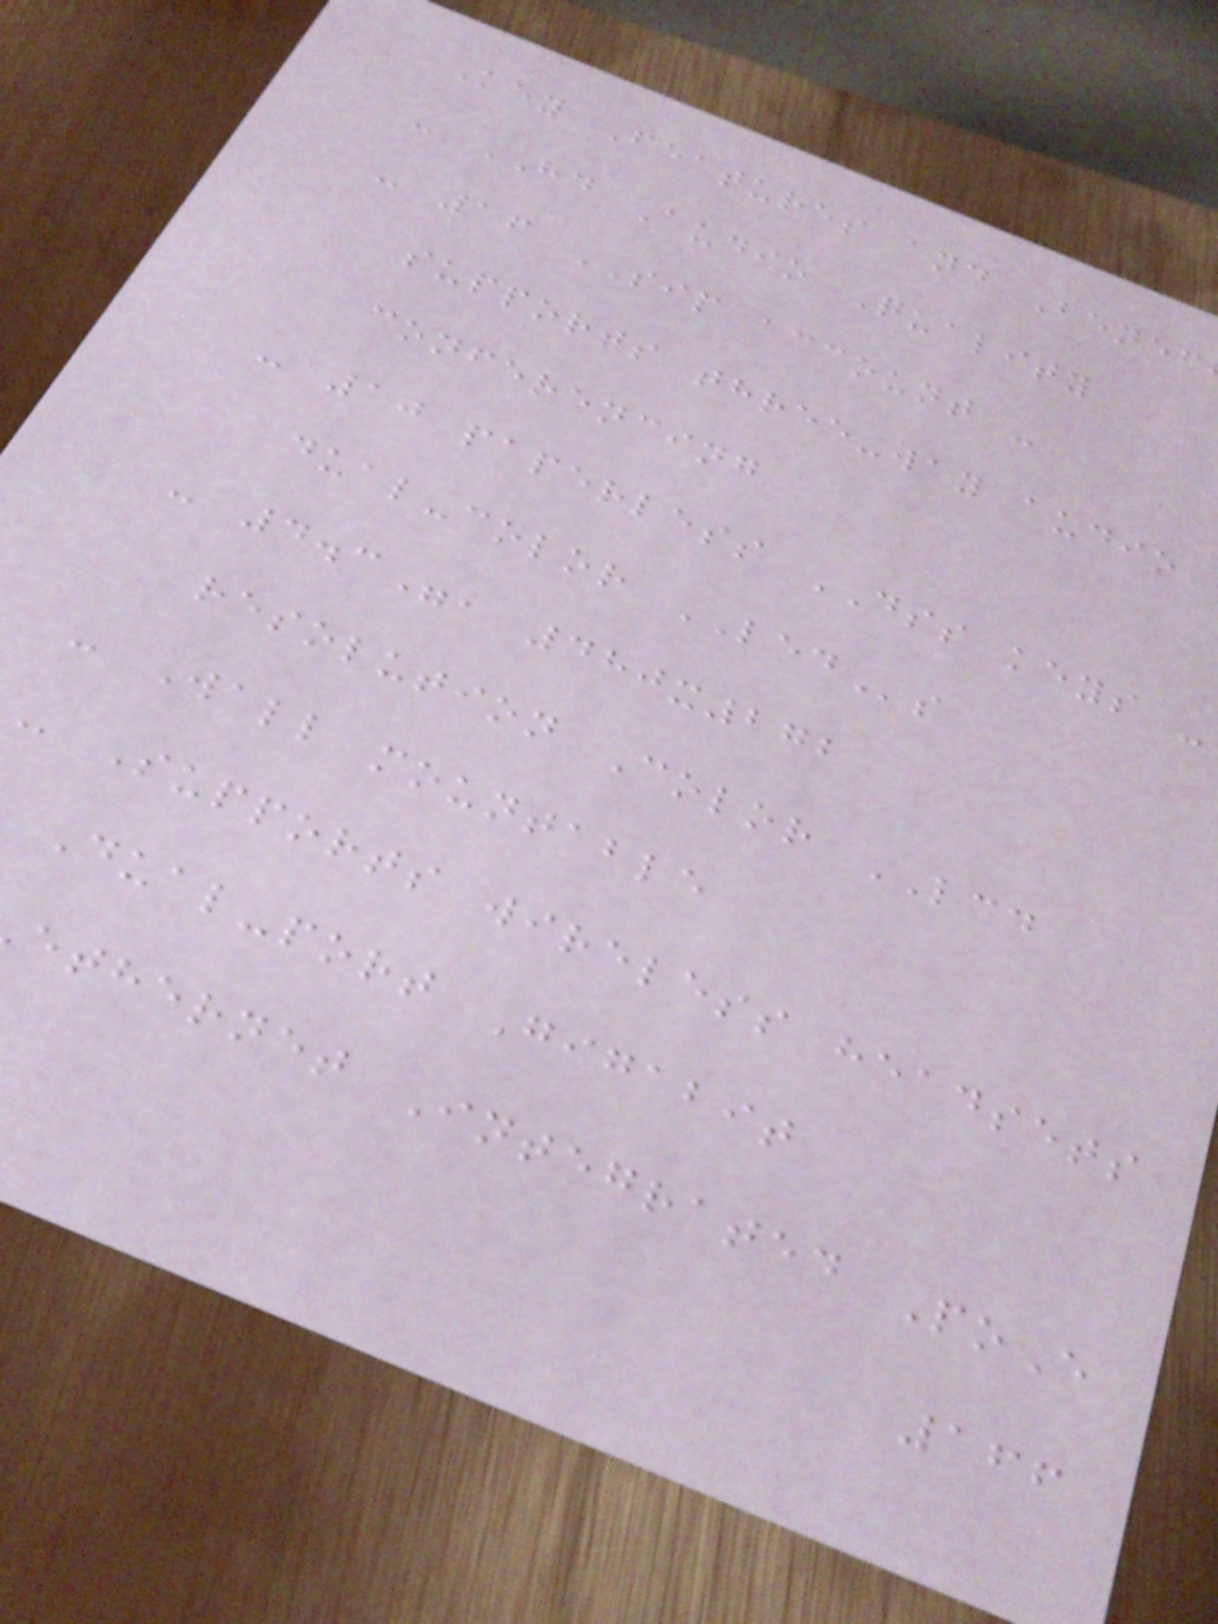Key Features and Benef
- HD Audio Quality
- 16 SIP account -
supports three-way audio
conferencing
- 10 paperless DSS keys -
dual-color LEDs
- 4.3", 480x272
resolution Color LCD
- Wall mountable
- Supports wireless headsets
Dual-port Gigabit
ethernet Integrated PoE
166
